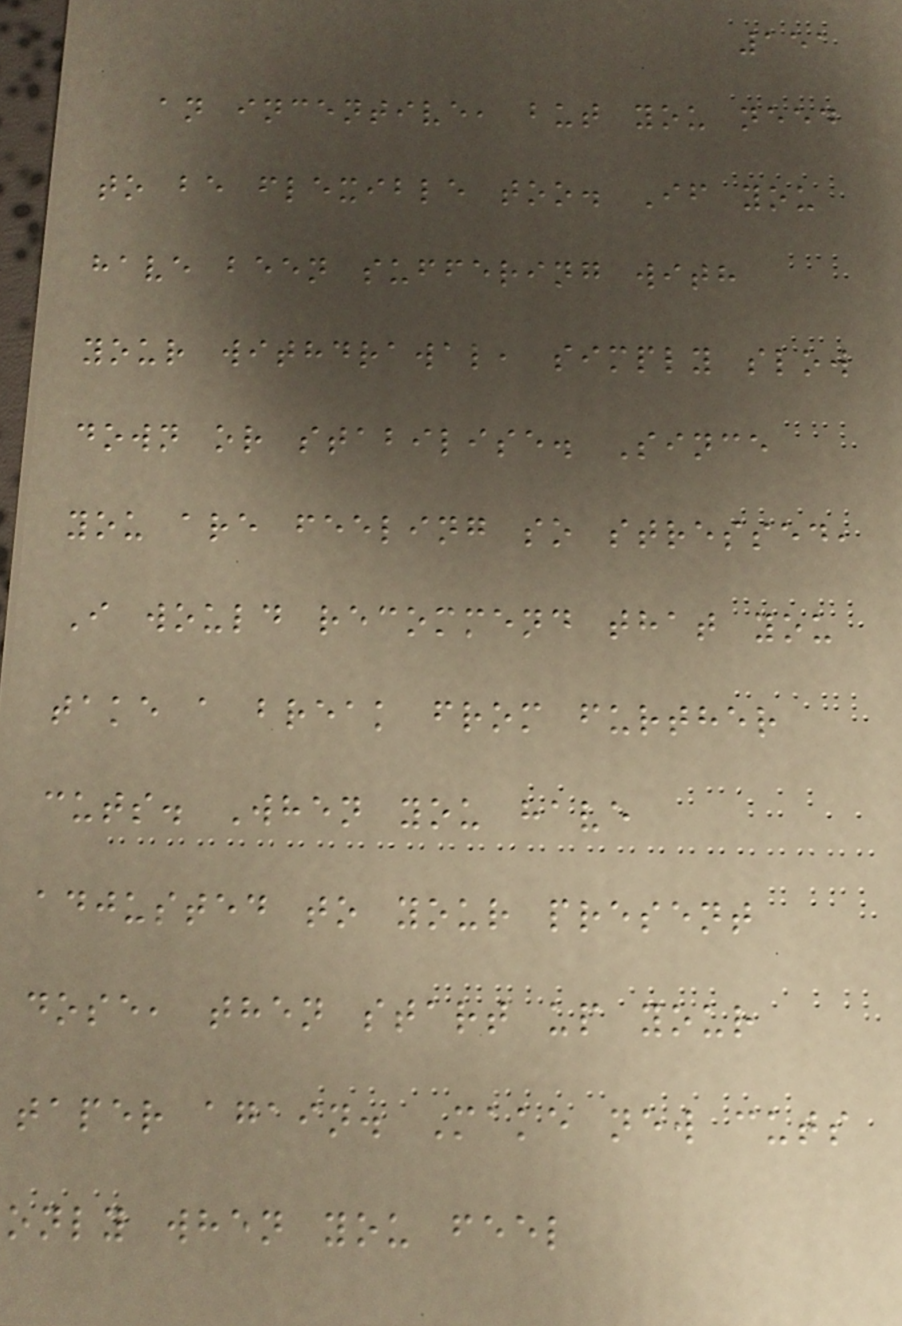151
an incentive, but you need
to be flexible too. If you
have been suffering with
your withdrawal, simply slow
down or stabilise. Since
you are feeling so stressed,
I would recommend that you
take a break from further
cuts. When you have
adjusted to your present
dose, then start up your
taper again. Make new cuts
only when you feel
